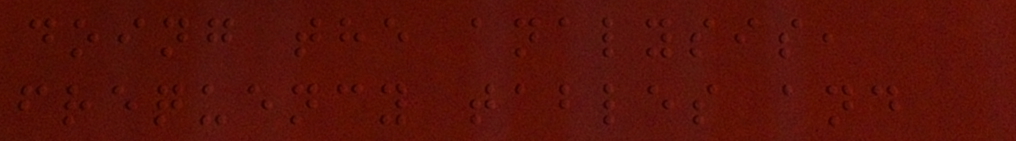doing the analysis,
frequency tables and
